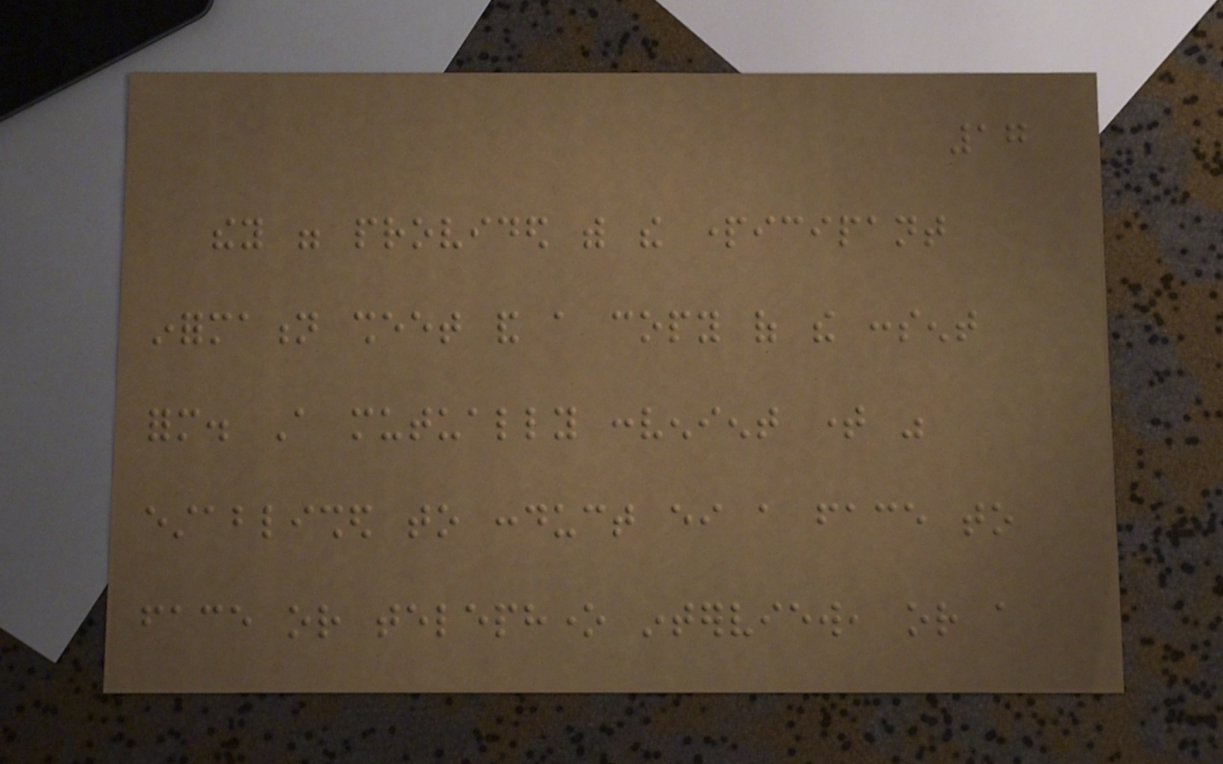17
they were provided with the participant
information sheet and a copy of the consent
form. A mutually convenient time was
established to conduct either a face to
face or telephone interview, or a
